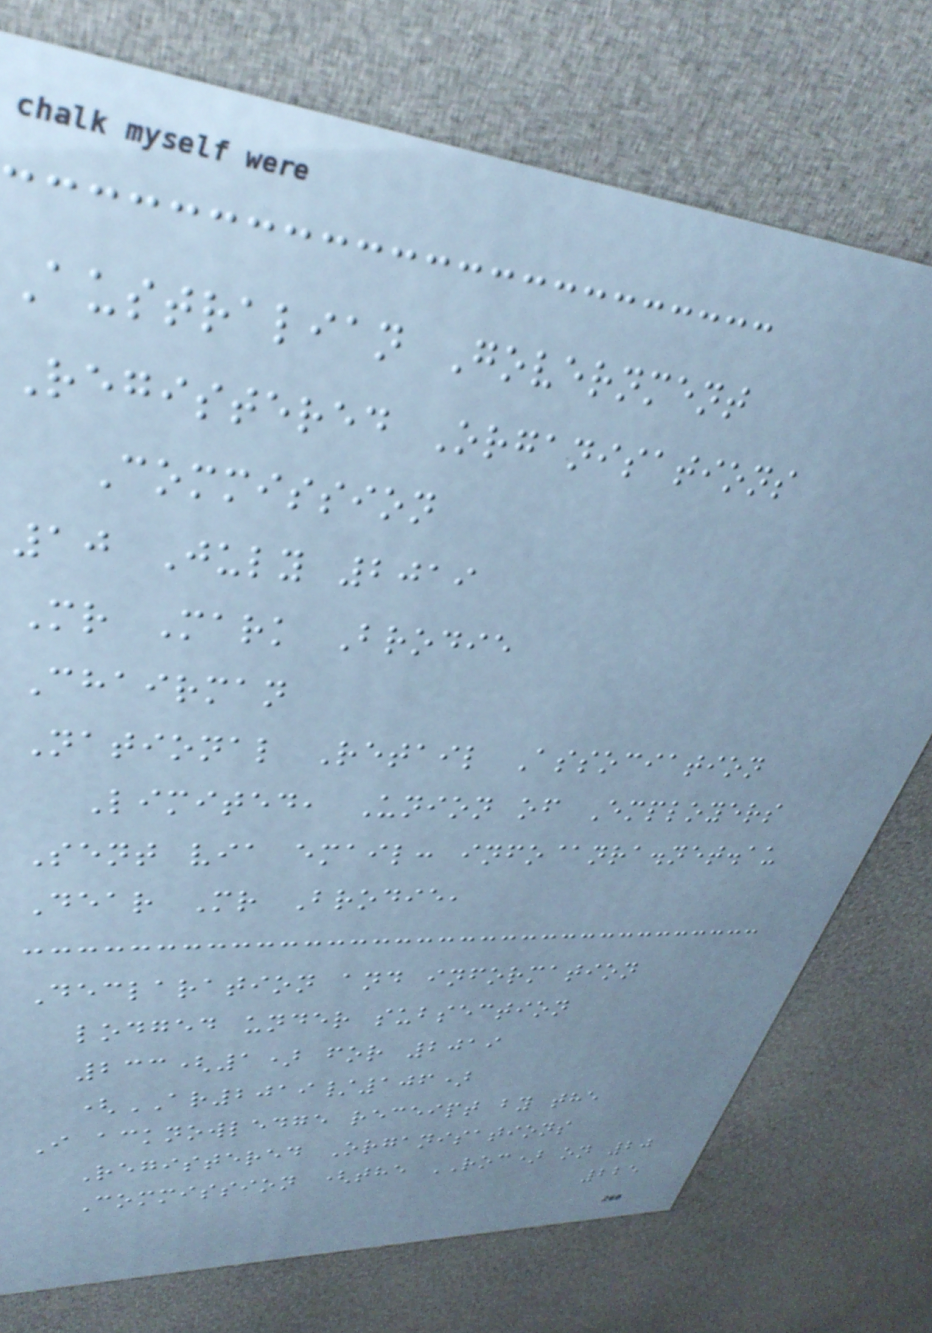Australian Government
Registered Organisations
Commission
10 July 2019
Mr Mark Brodie
Chairman
National Retail Association
Limited, Union of Employers
Sent via email: info@nra.net.au
Dear Mr Brodie,
Declaration and information
lodged under subsection
233(1) for 2019
(AR2019/106)
I acknowledge receipt by the
Registered Organisations
Commission (the ROC) on 20
225
